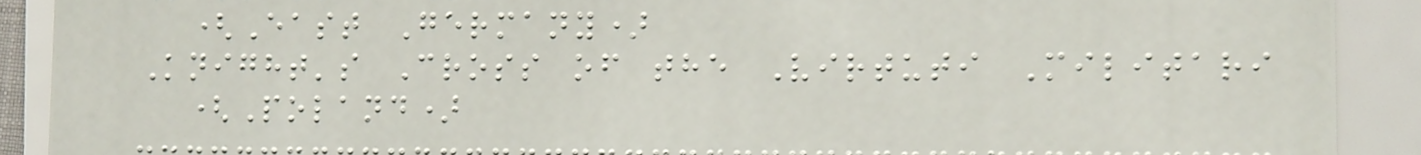(East Germany)
Knight's Cross of the Virtuti Militari
(Poland)
